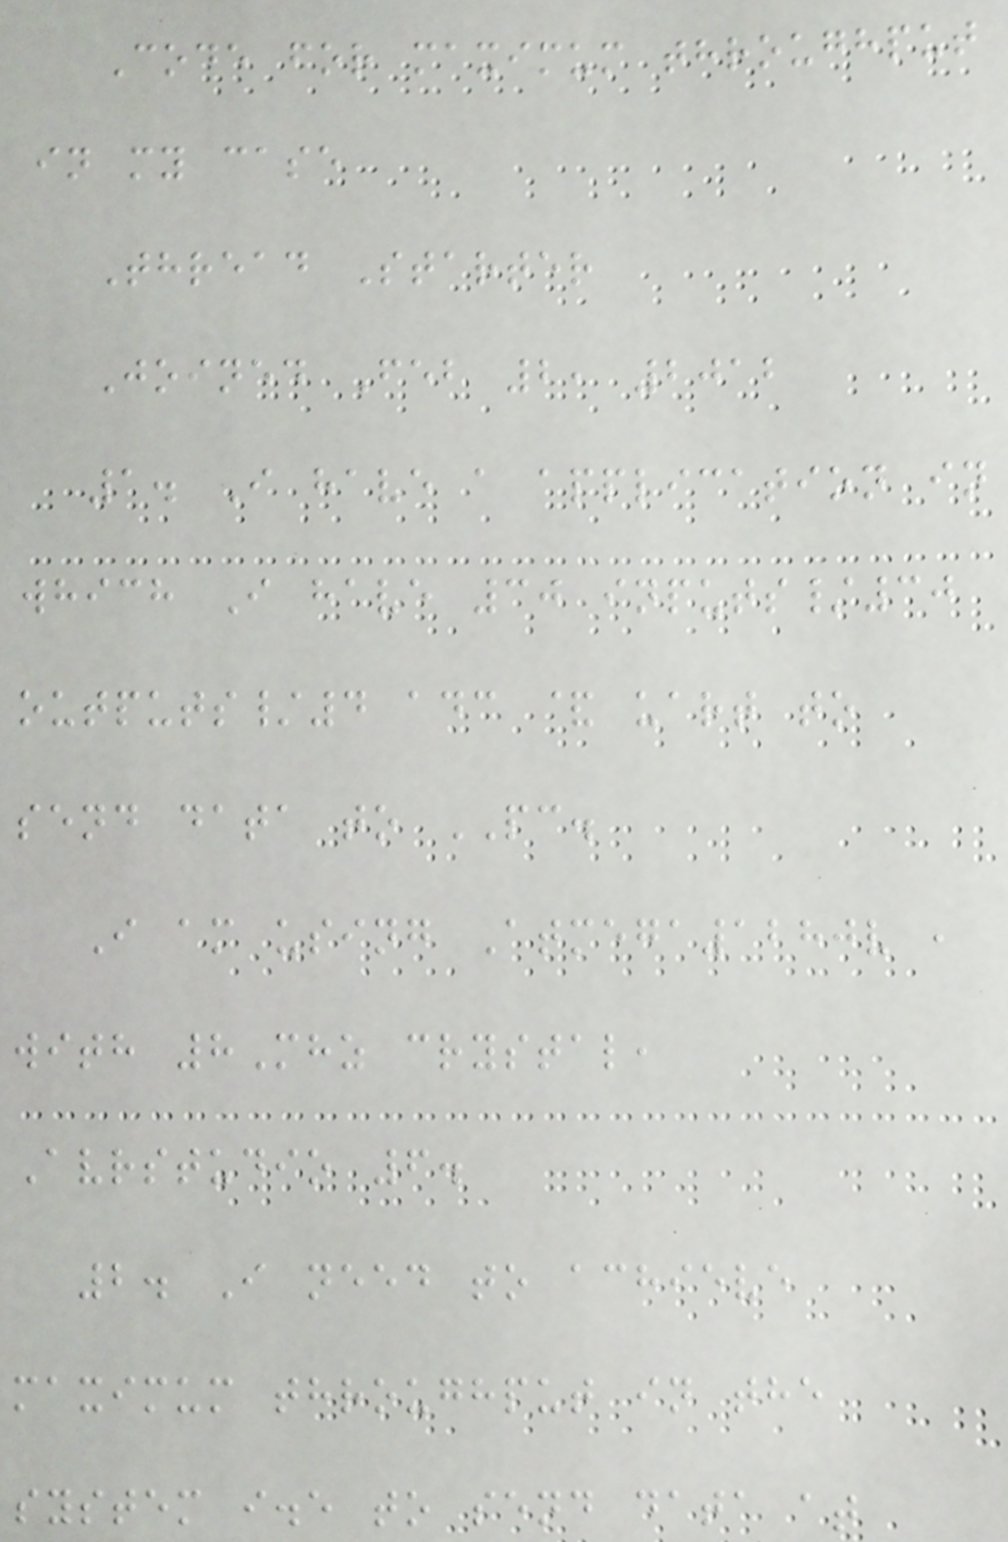Code for maximum throughput
in my case
Thread Starter
Joined Feb 2, 2012
1. I have a application in
which I have 30 inputs/30
outputs/4 adc & uart to
send data to PC.
I am using Atmega1280v ,
with 8Mhz crystal,
Avrstudio 6.
2. I need to achieve
maximum throughput in the
system i.e to send data at
